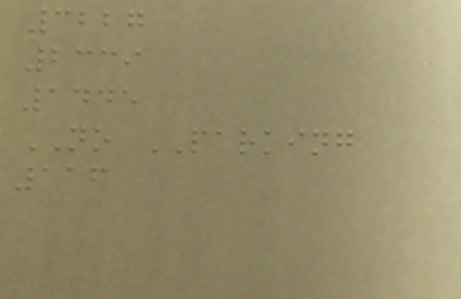3227
2339
1445
NO PARKING
116
